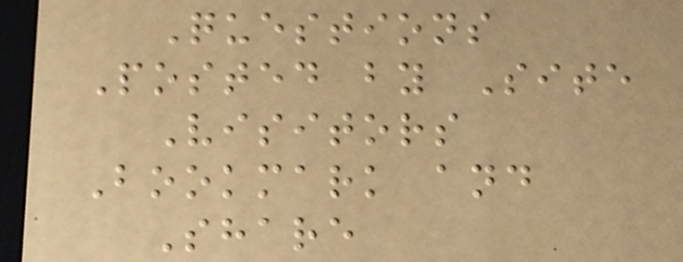Questions
Posted by Site
Visitors
Bookmark and
Share
